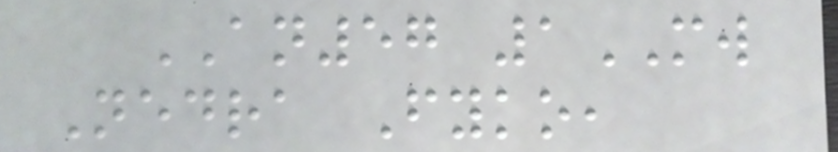AN57 1MW
Nedra Fyko,
